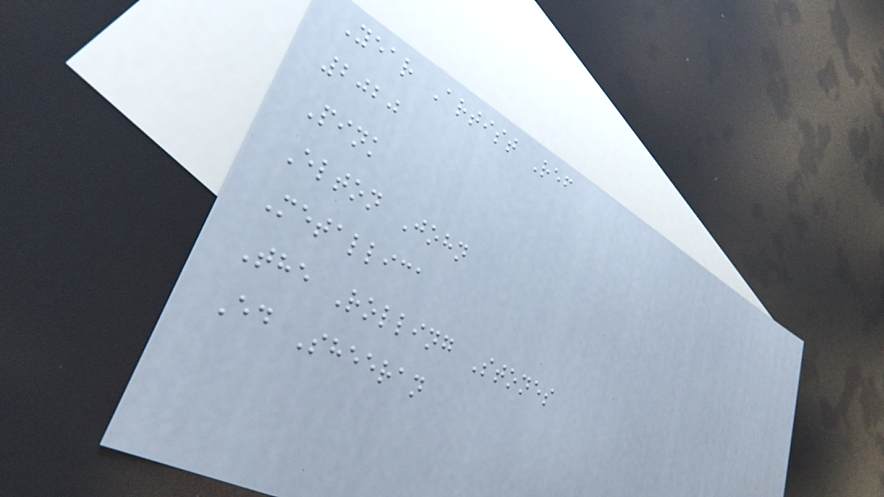Year Artist Ref
2020
Pink
Elton John
Metallica
The Rolling Stones
Ed Sheeran
